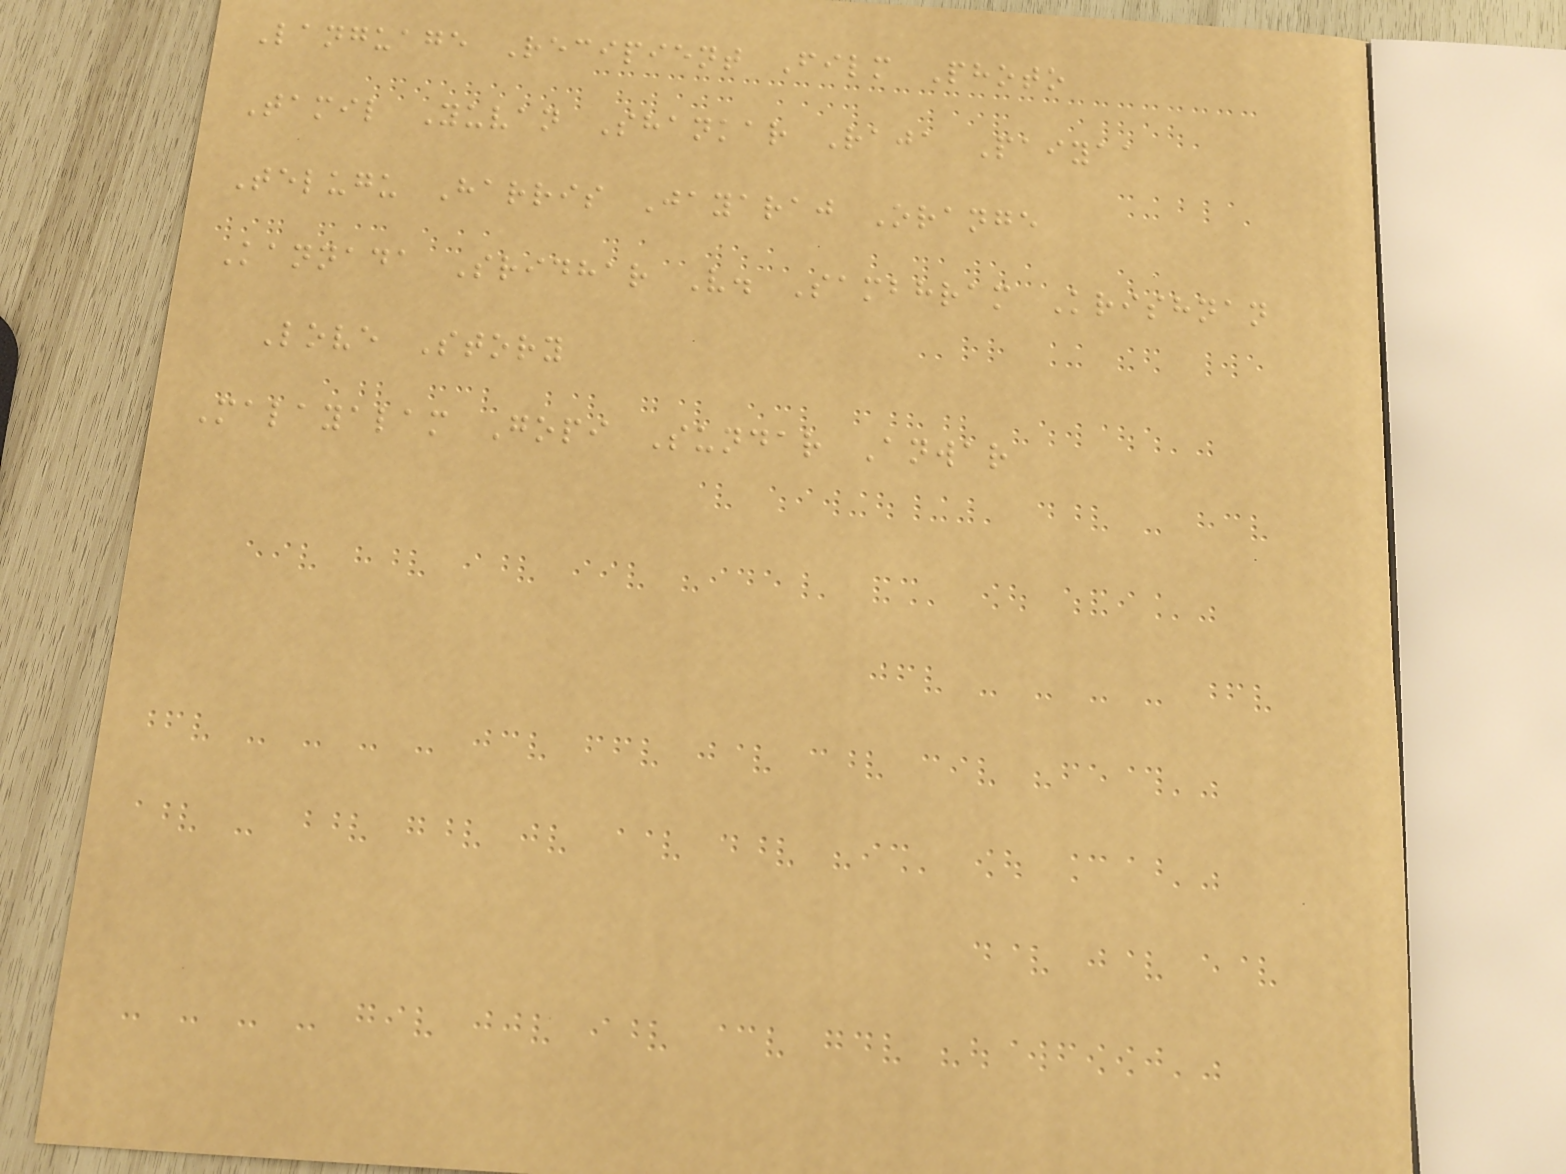Language Recipient Film Photo
Tamil Yuvan Shankar Raja Paiyaa
Telugu Harris Jayaraj Orange
Kannada Sridhar V. Sambhram Krishnan
Love Story
Malayalam Gopi Sundar Anwar
